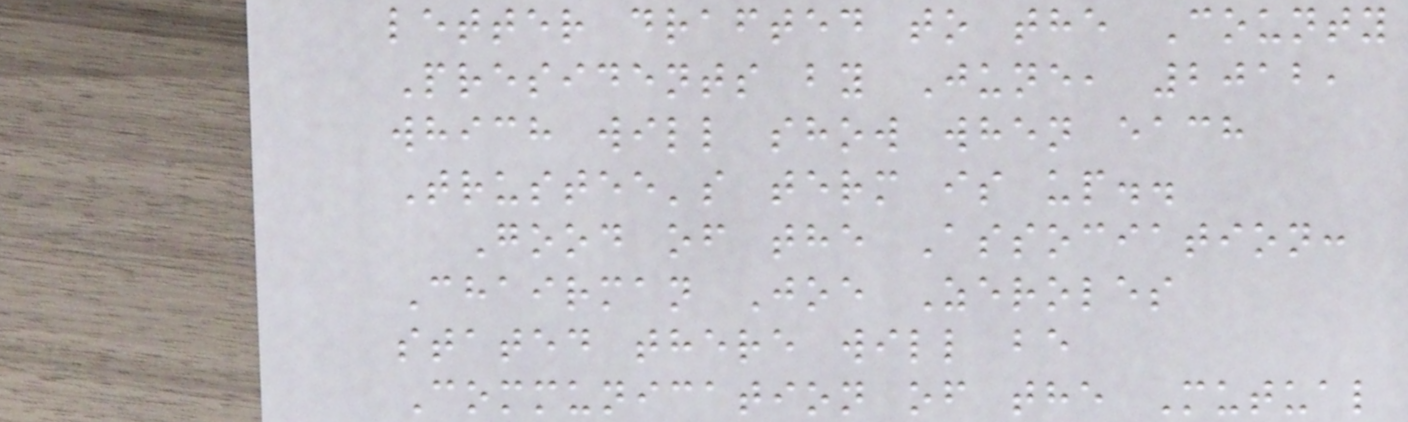letter drafted to the County
Presidents by June, 2012,
which will show when each
Trustee's term is up..
Good of the Association:
Chairman Joe Zeroles
stated there will be
Communication of the Mutual
